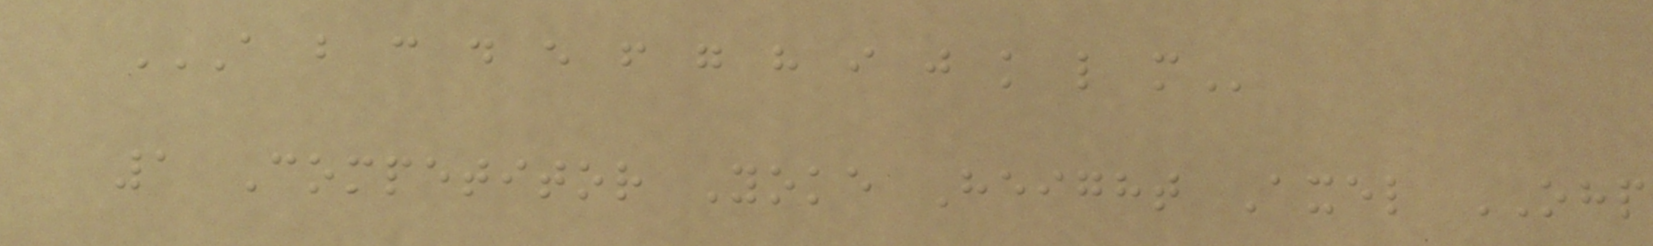A B C D E F G H I J K L M
1 Competitor Yoke Height Axel OHP
